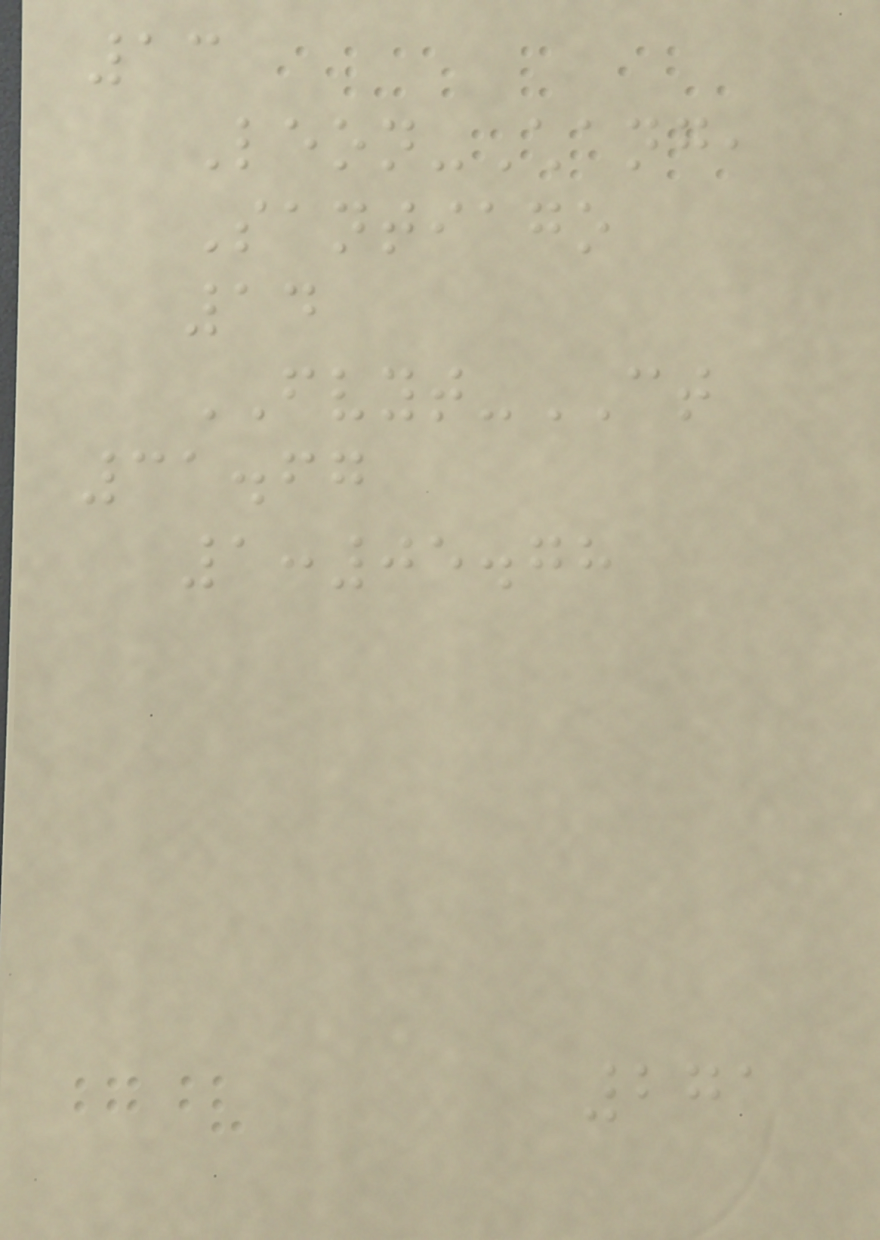13
Leon-Chang,
Santiago
14
FVYT-CT
31.67
1:05.78
271
